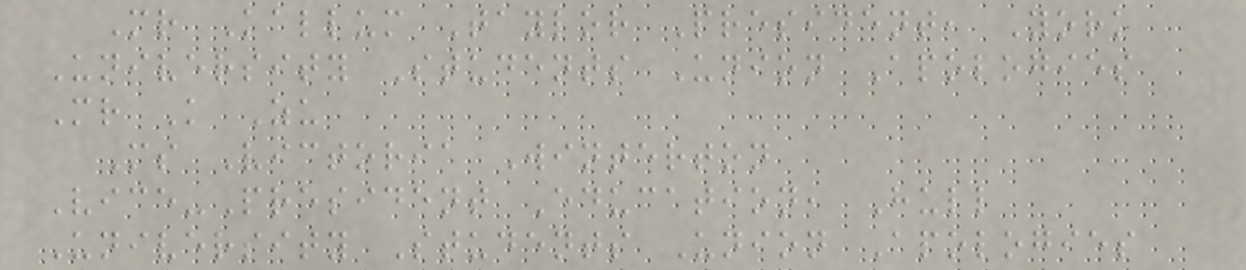Mr Kallum Taylor President, York
University Students Union Apologies
Mr K Zu
Ms Victoria Winterton
Vice-President Education, Hull
University Students Union Apologies
